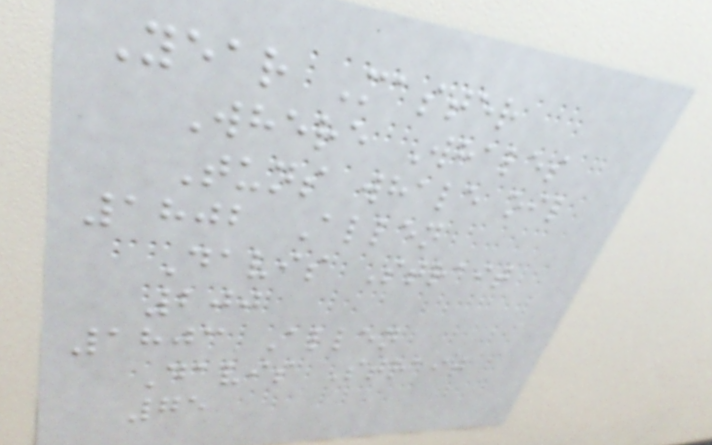Year Master
Where Whales
Tuns whale oil
1802 Allen
Davis Strait
200
1803 Allen
Davis Strait
75
